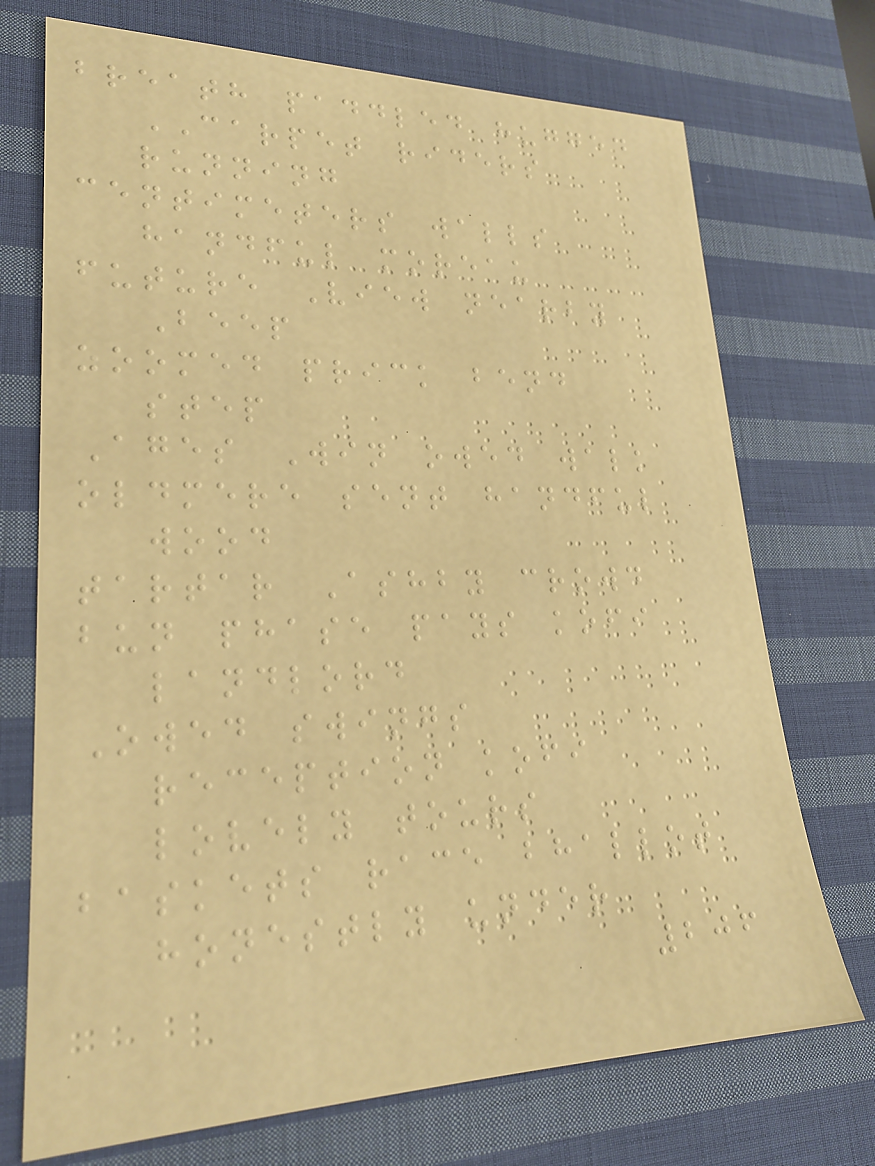breath paddled hugged
CARPET riders
running
centimeters walls
handful moreau
future View nearby
Beep
zoomed prick bend
step
Ages Win owed walk
oldmere sent handful
wood
tartar Ashby crowd
bun phase pays kofi
landlord
Owed swings
reception kofi
lovely tours
baskets race bhallot
honestly under
206
